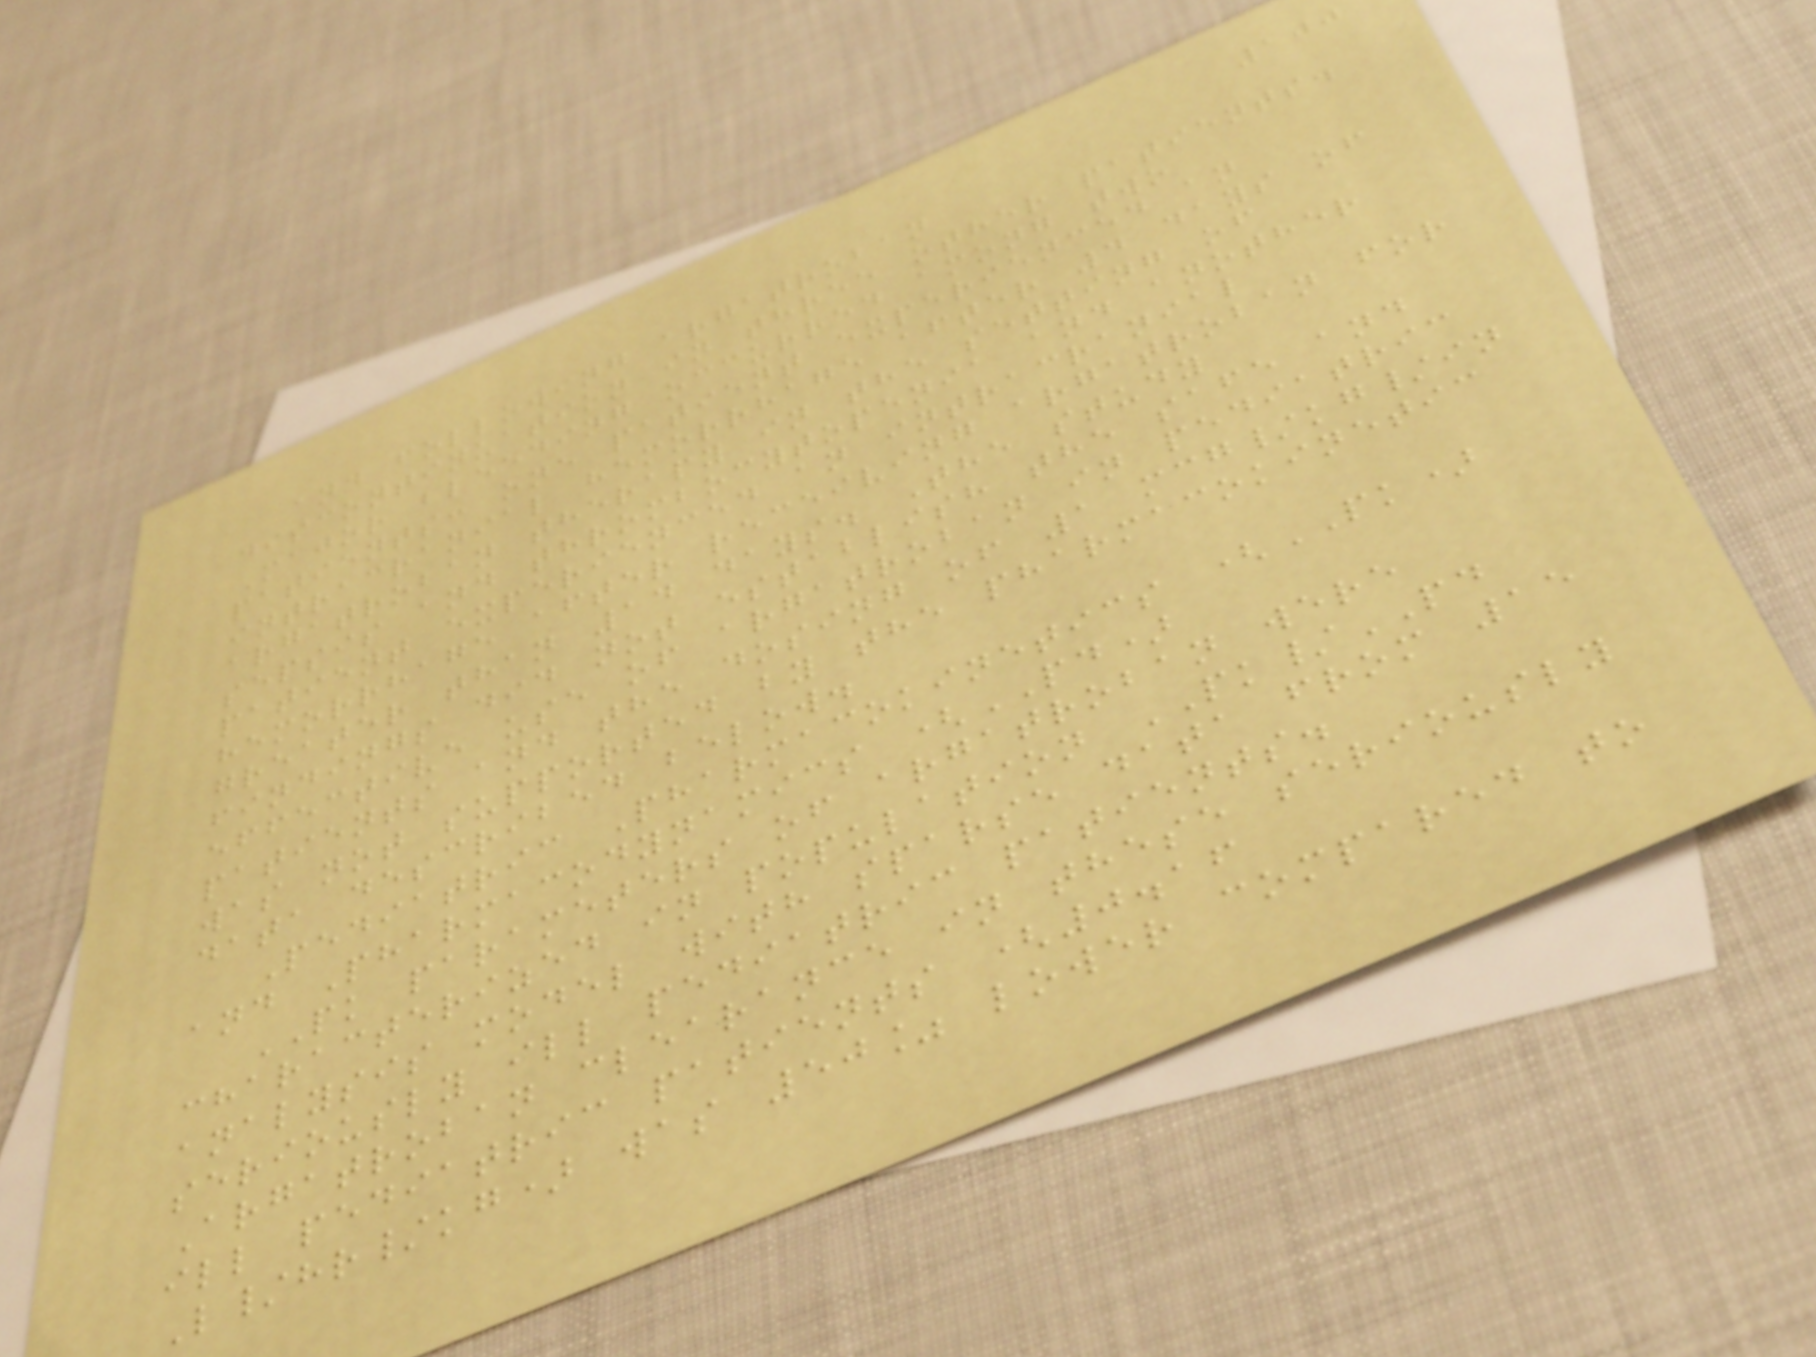100
and following argatroban
discontinuation in three other patients.
Major bleeding occurred among two
patients: one patient experienced an
intracranial hemorrhage after 4 days of
argatroban therapy in the setting of
sepsis and thrombocytopenia and another
patient experienced an intracranial
hemorrhage after receiving argatroban for
greater than 14 days. The study
findings did not establish the safe and
effective use of argatroban in pediatric
patients and the dosing of 1 mcg/kg/in
was not supported by the pharmacokinetic
data described below.
Pediatric Pharmacokinetics (PK)
and Pharmacodynamics (PD)
PK parameters of argatroban were
characterized in population PK/PD
analysis model with sparse data from 15
seriously ill pediatric patients.
Argatroban clearance in these seriously
ill pediatric patients (0.16
L/hr/kg) was 50% lower compared to
